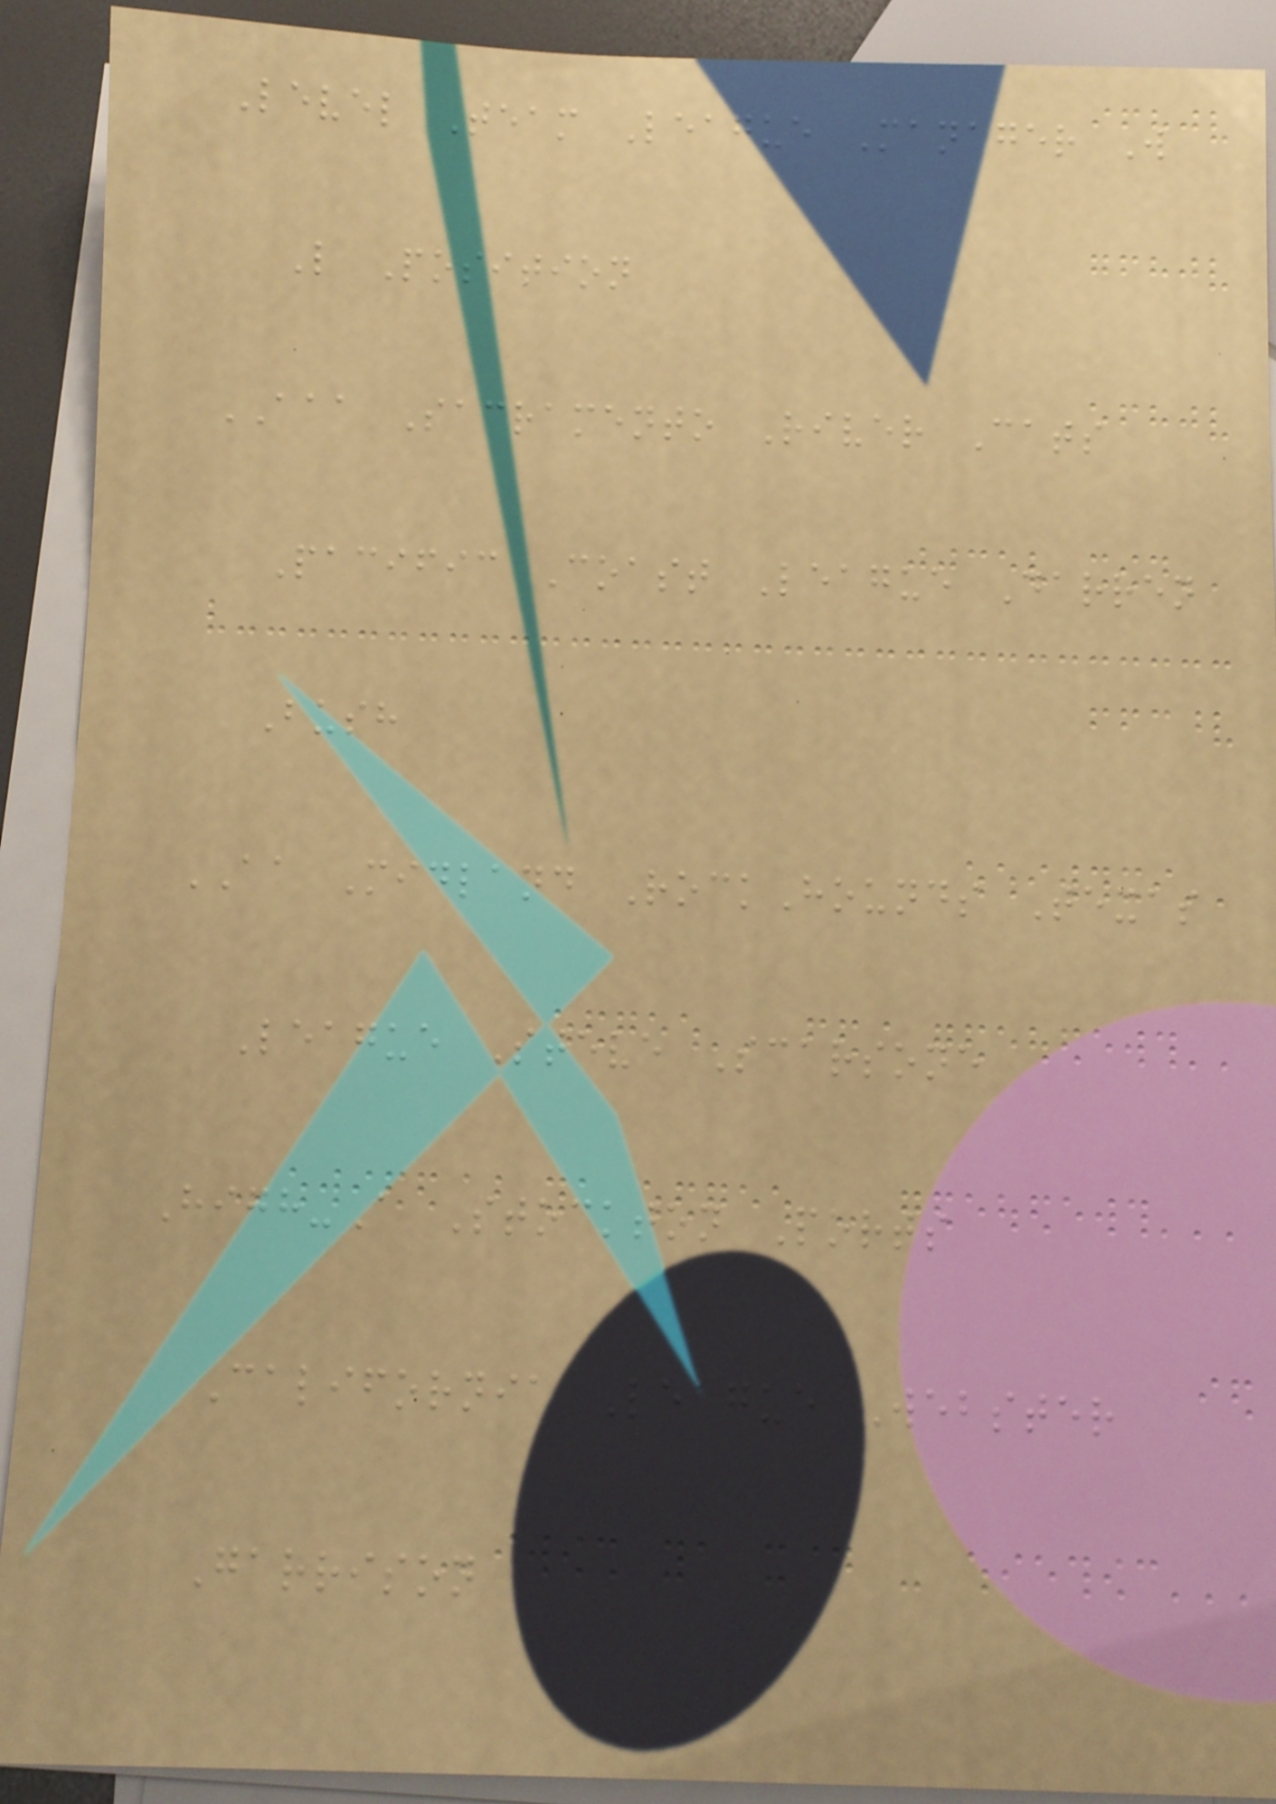Level Team League Manager W
L Position
AAA Sacramento River Cats
Pacific Coast League Darren
Bush
AA Midland RockHounds Texas
League Steve Scarsone
High-A Stockton Ports
California League Webster
Garrison
